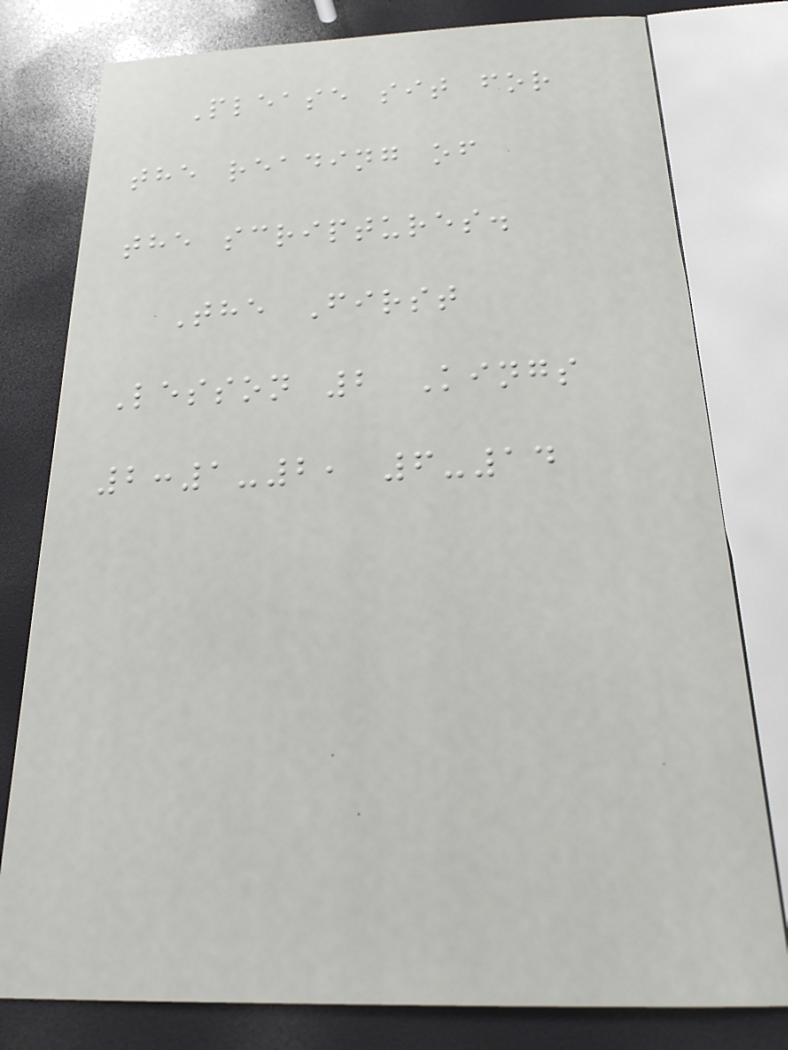Please sit for
the reading of
the scriptures.
The First
Lesson 2 Kings
2:1-2, 6-14
